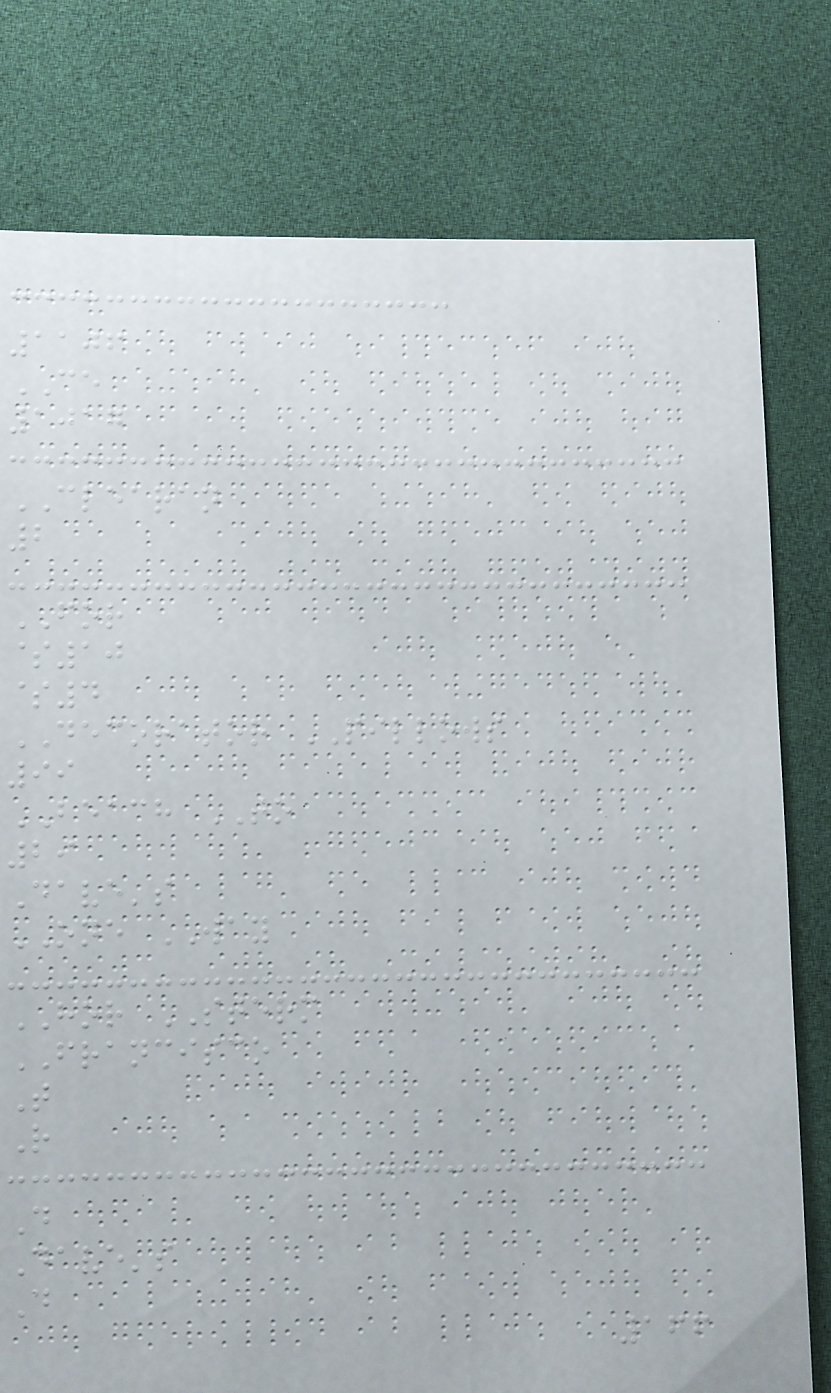1106
CE
1017
CLEARAN
2
FOR
$10
$4
DECORATOR PILLOWS
99
BEACH TO
29
Dave's
ONE WAY
HOR STERM
FRANCISCO
T
R
D
Dave's
D
166
